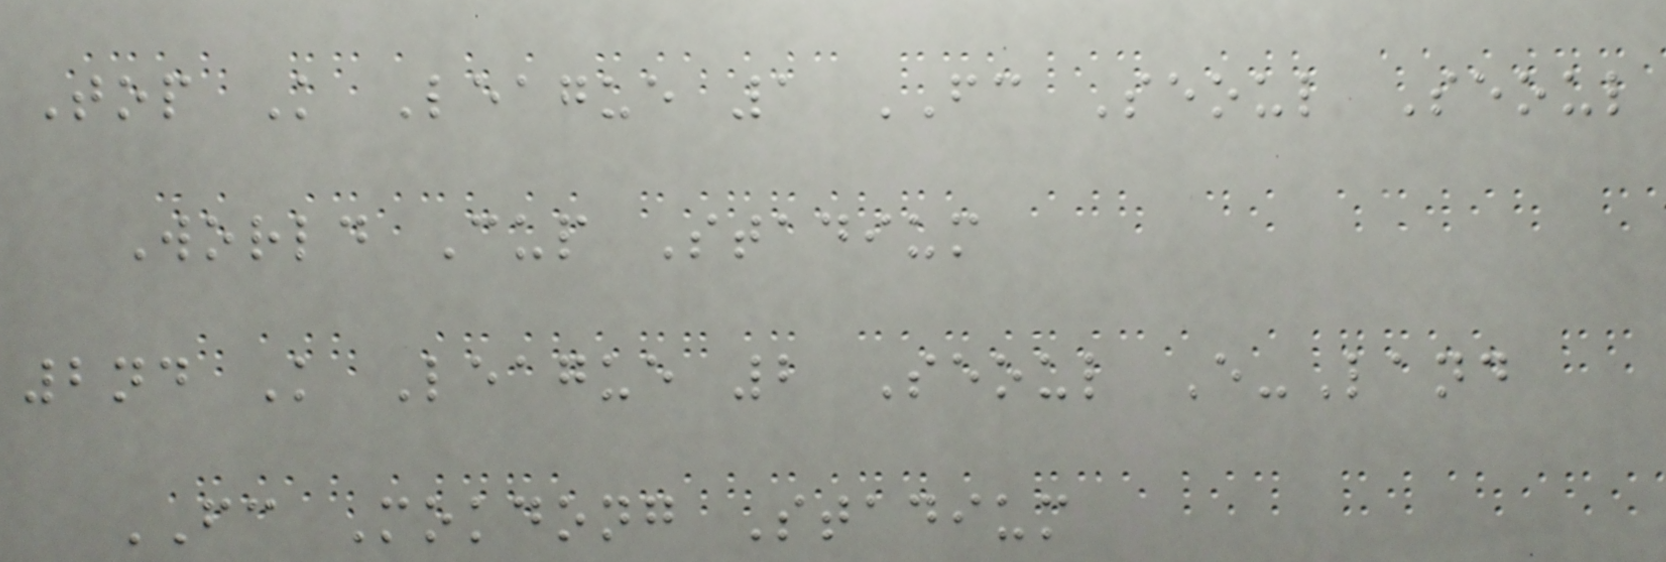Top K League 1 FC Seoul Seoul
World Cup Stadium
2nd K League 2 Seoul E-Land
FC Mokdong Stadium
